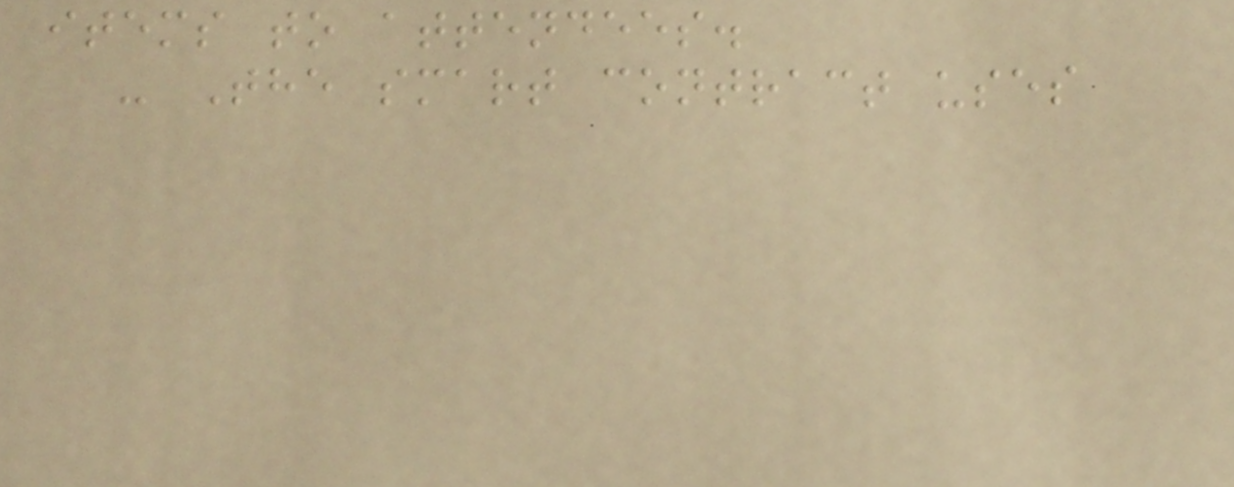items to attendees.
- The smart contract uses
